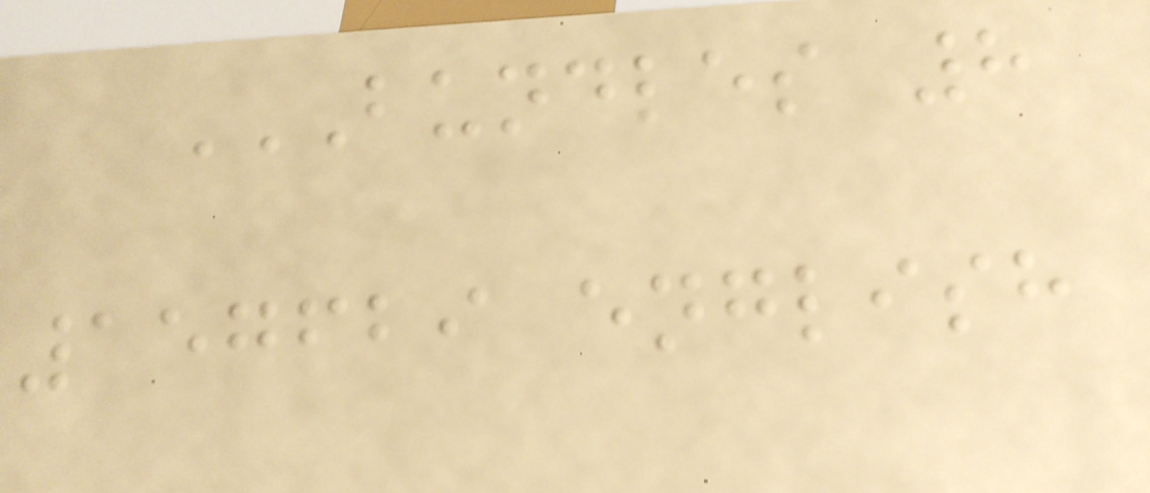BUNDLES 8
157629 ENGLISH
